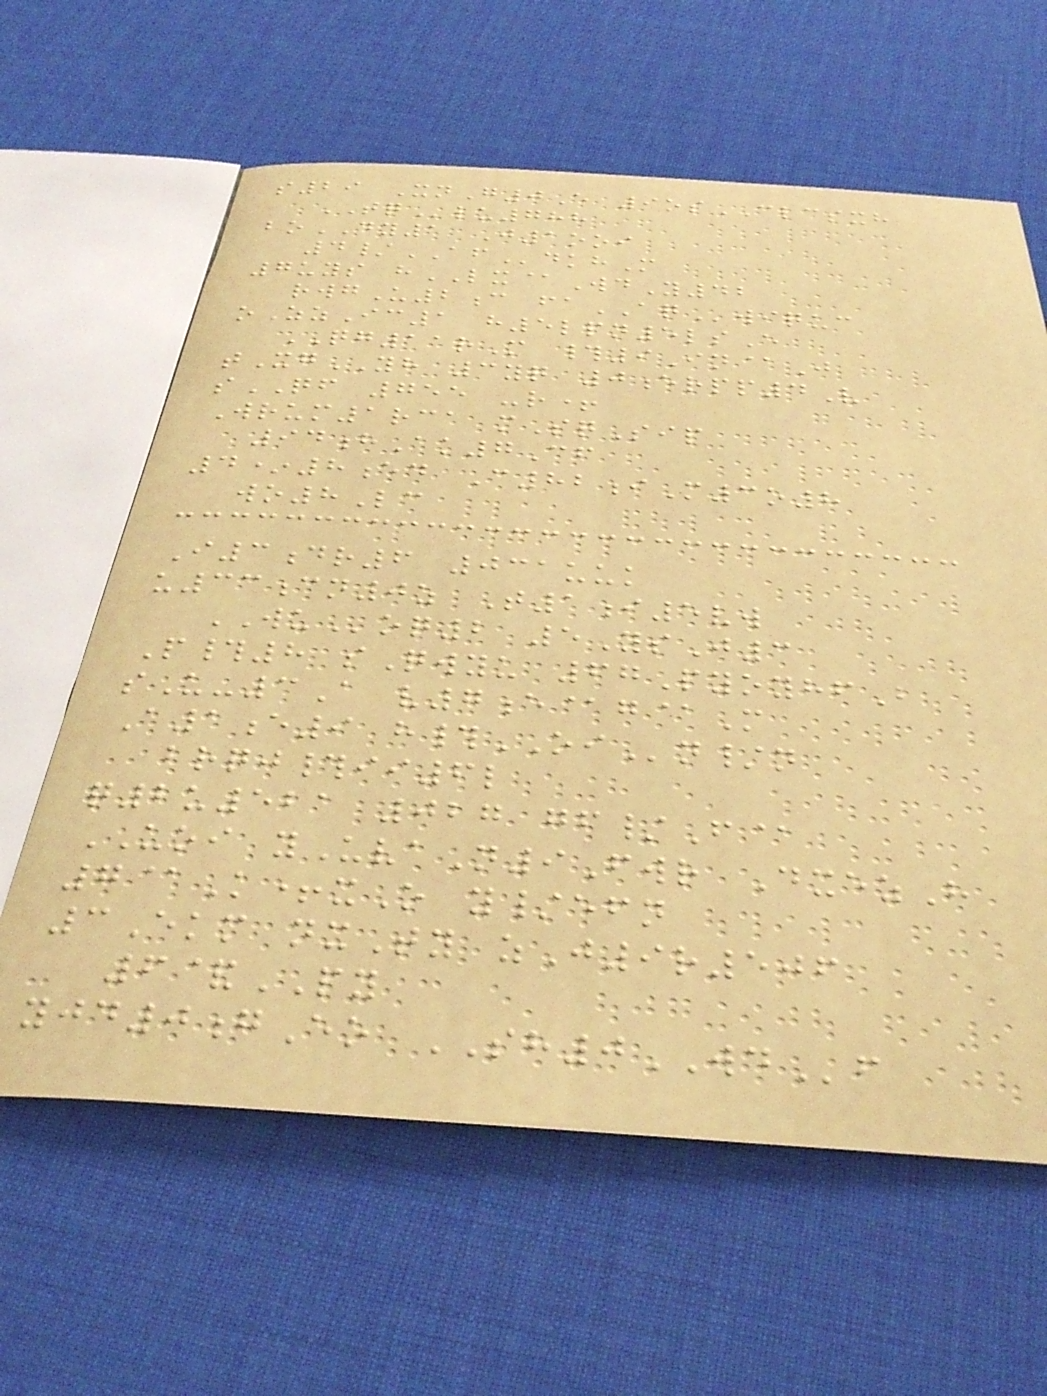s29 XnG0E 9osCLCSXH
TQlu788
boDY1 J1ooi
4/AFdkhM
7uys hLX@WdY42
rwgU2c faAQwiquc
oZzIc1 h5lpn5lsE
QG11rM #9In@J
tXgYH 3yq 0erpp4V
sQF 755 -r+
Wrum1rca mSqSip
94hAk7Cf
4*8ed C82iM3o8
wo8Lc
I3dr6 031uuk
u33cn0z T1i5vw
WUoq2 5YsJ3
P#8 sQwyu 67PyoyhfB
sU-3A v7e@g@M
A1e9 h#OIn/n
brqj#ii6l
q2u521 027 gf/F@
UOI yUvaN9Fwr DxezH
7@K+xO y/efn
3Ekm nxTy zJ9r506
6&PY
yjd0gEo SH0WDf
